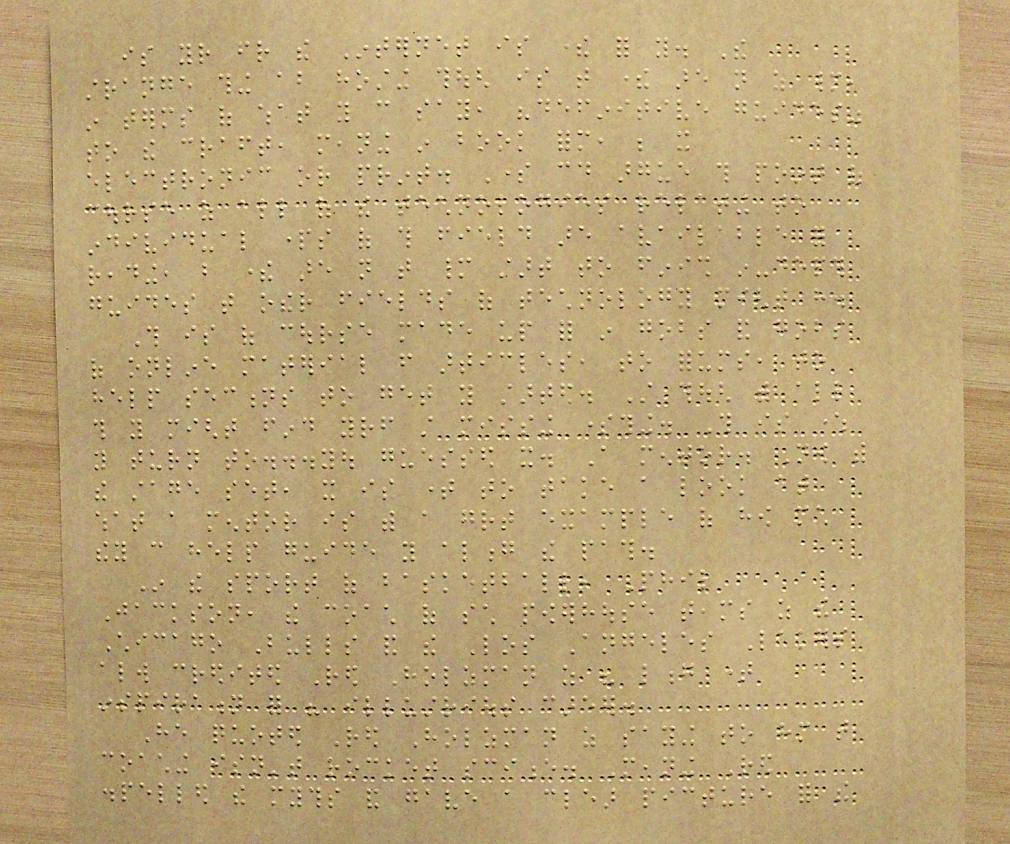is your friend the Internet is there for you. The
strange thing about hosting though is that there are not as many,
in terms of what you can say, "definitive guides"
to the craft, meaning in book form, be it
electronic or print. Some could argue this point of
course as all of the technologies relating to
individual parts of this field are available for
reading, but there are not that many start to finish in-depth
guides that other fields of technology might have.
This is of course made up for in gobs and gobs
of online material from articles, to forums, to
help sections to get you started. Still though with all
this you might find yourself still missing something. This is where
you turn to...you guessed it. A mentor. Now with
the stage set, it is time to take a look at
what a mentor is with a great example of how much
they can help guide you along the path.
In the sport of basketball, Phil
Jackson, the coach of such powerhouse teams as the
Chicago Bulls and the Los Angeles Lakers
always credited Red Holzman as his long time
inspiration for his illustrious career.
He quoted Red Holzman as saying to him that
coaching isn't rocket science. Meaning Red
dispelled the myths and gave a clear picture for the
